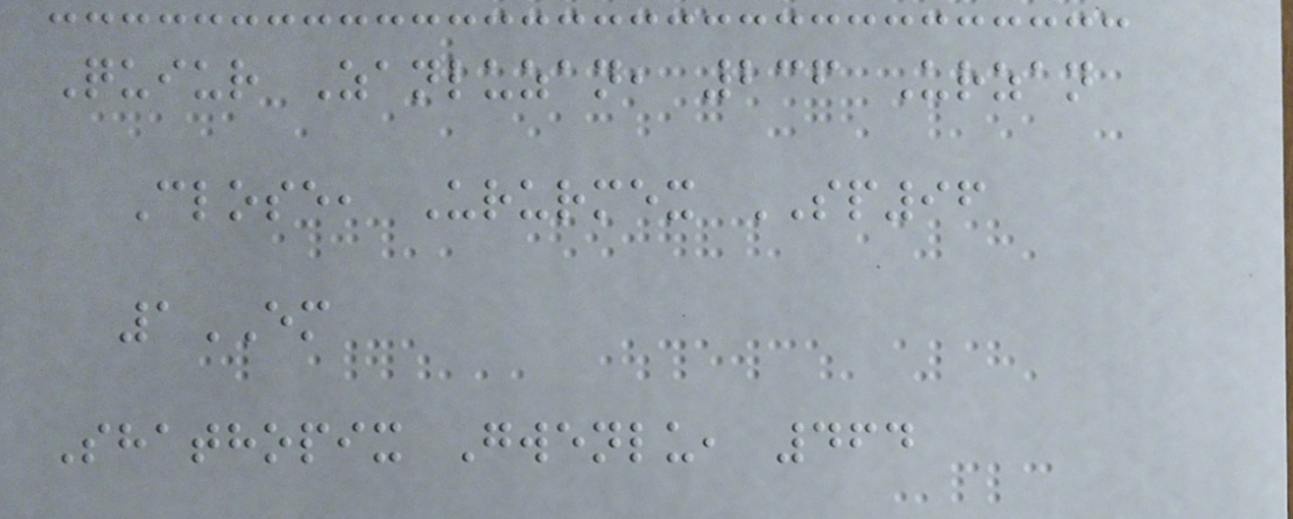Quiur Zanluzan, 236 Urzan
Close, Ururmex SP96
1EM
Shathopix Gwenlu, 464
